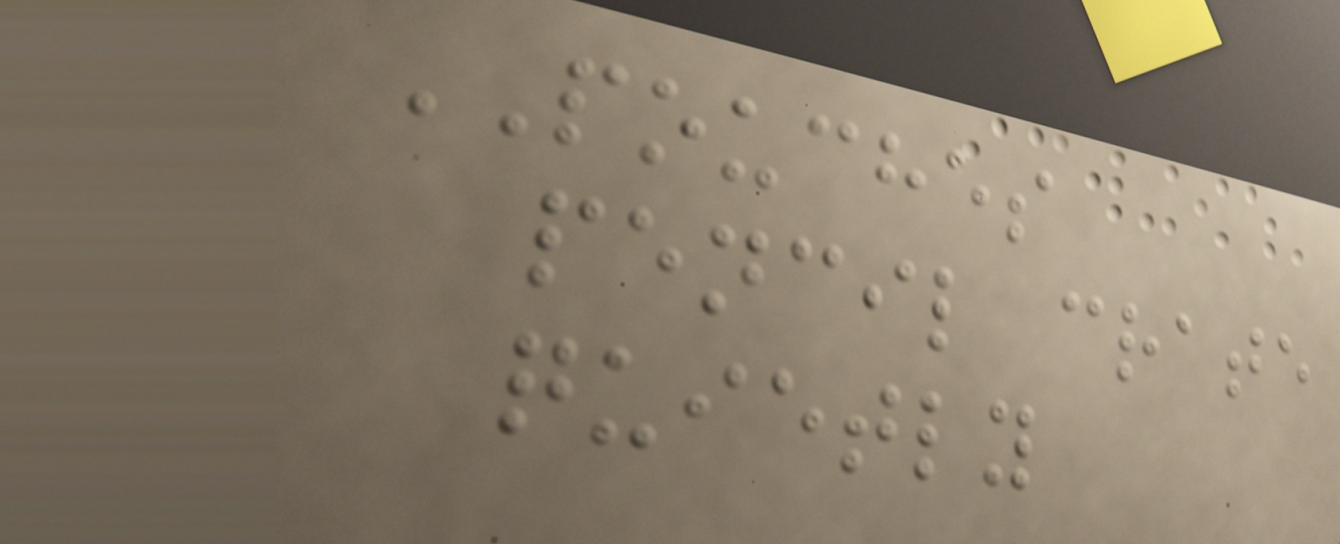POUCHES
pencil crate
quietly
